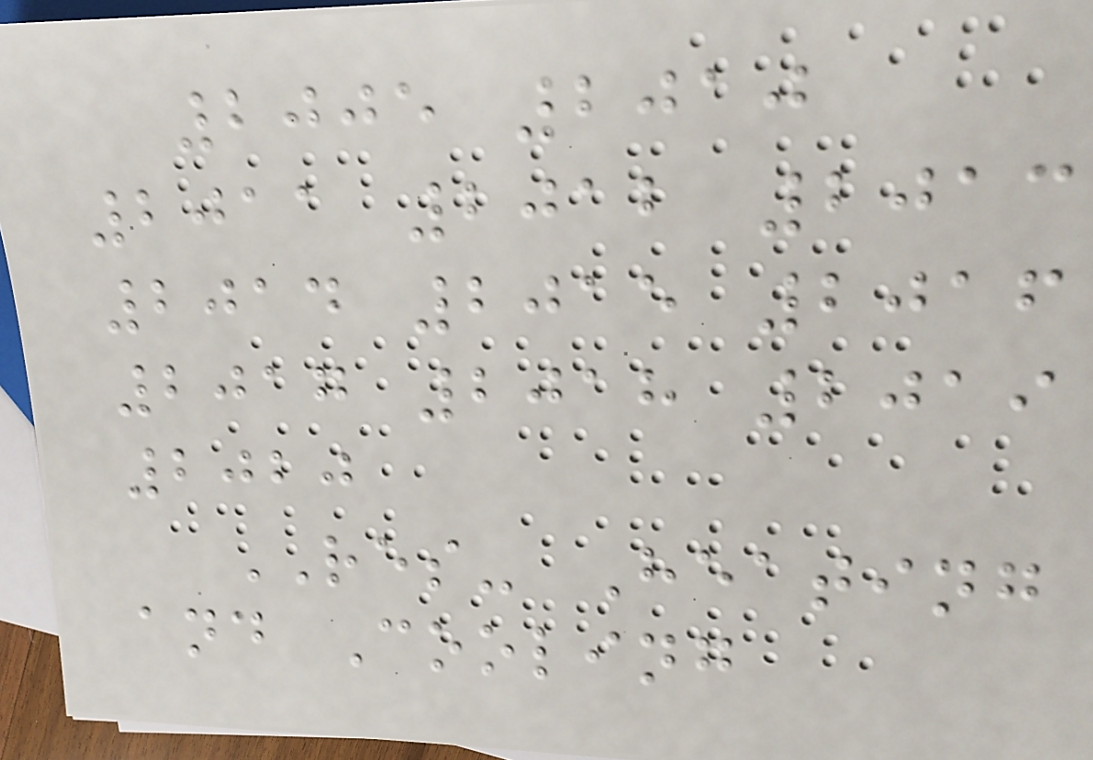2005 2010
2011 2012 2013
2014 2015 2016
2017 2018 2019
2020
RES- Heating
and Cooling
